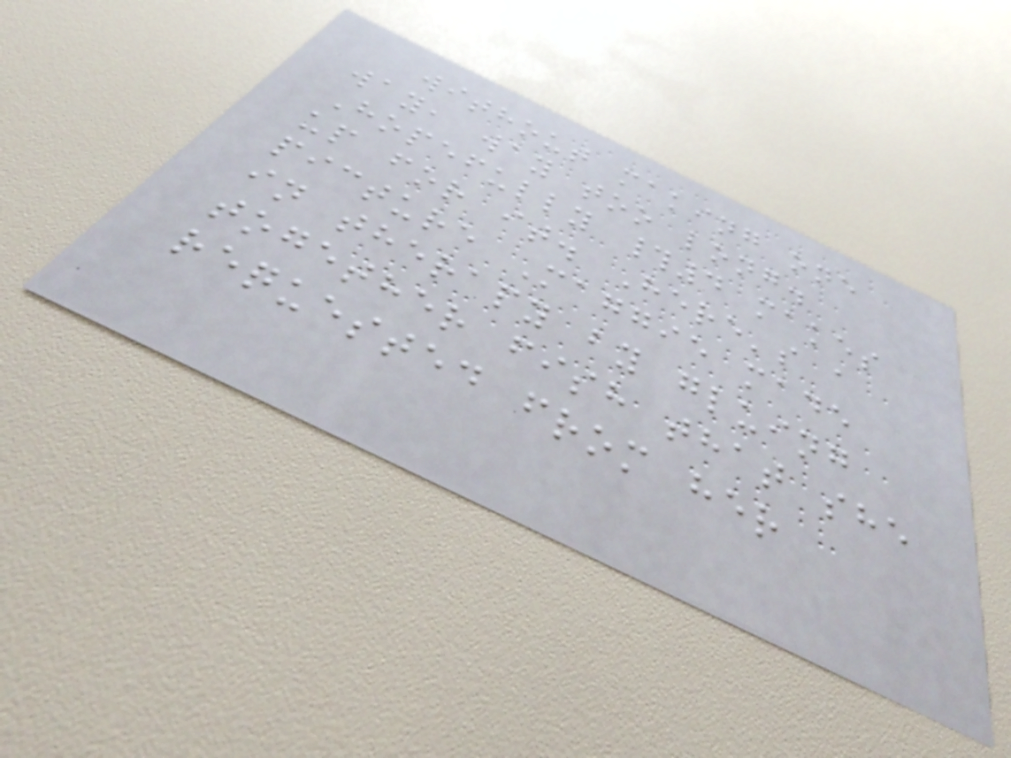without making one
way, way too long.
Hopefully #4 makes
up for it. Here's a
picture Maggie made
in therapy by gluing
together fish that she
requested from her
